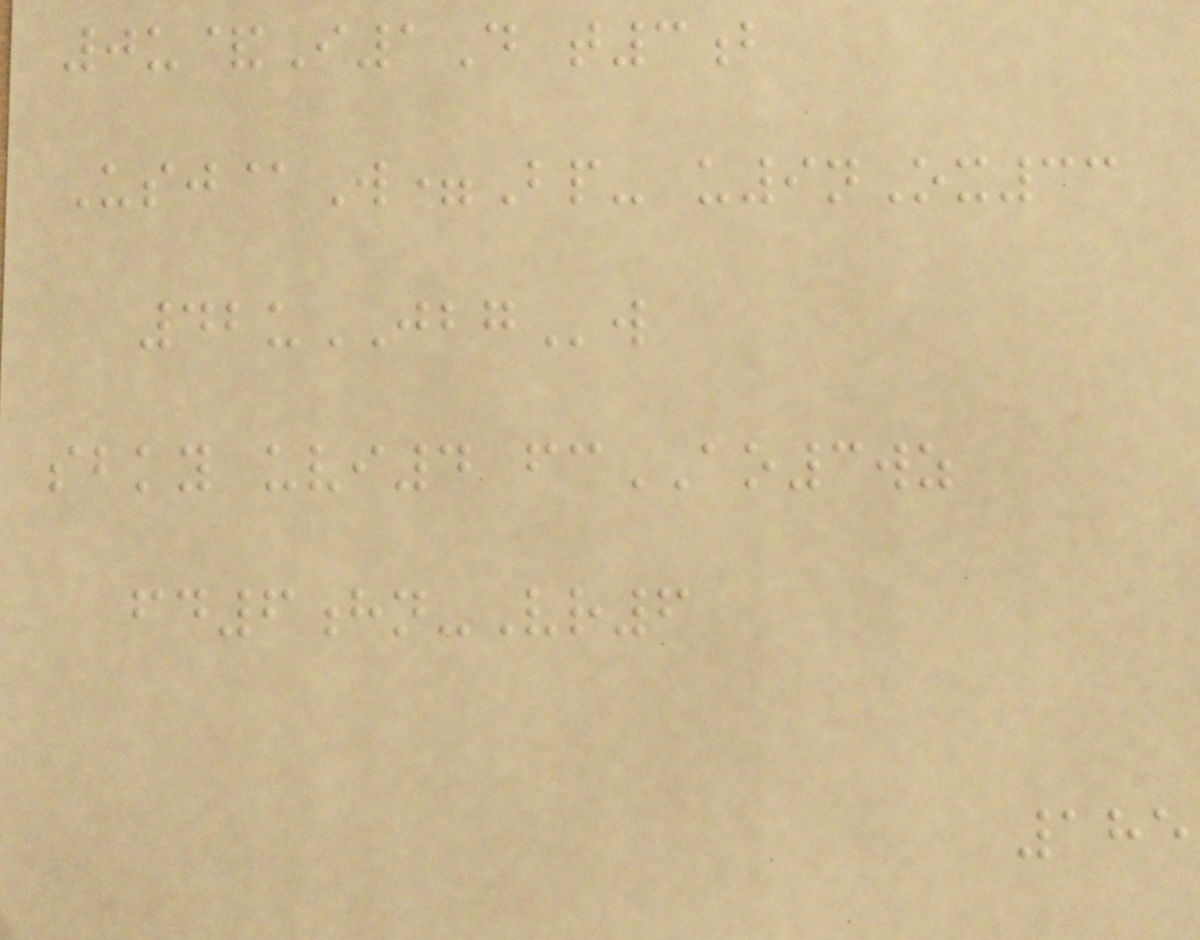0u&I1D t3b
Usj@W=Bp- u9nOx33
42uJBGw
sbky uvi4 fcAO3wz
fd6hn-Vr6
185
